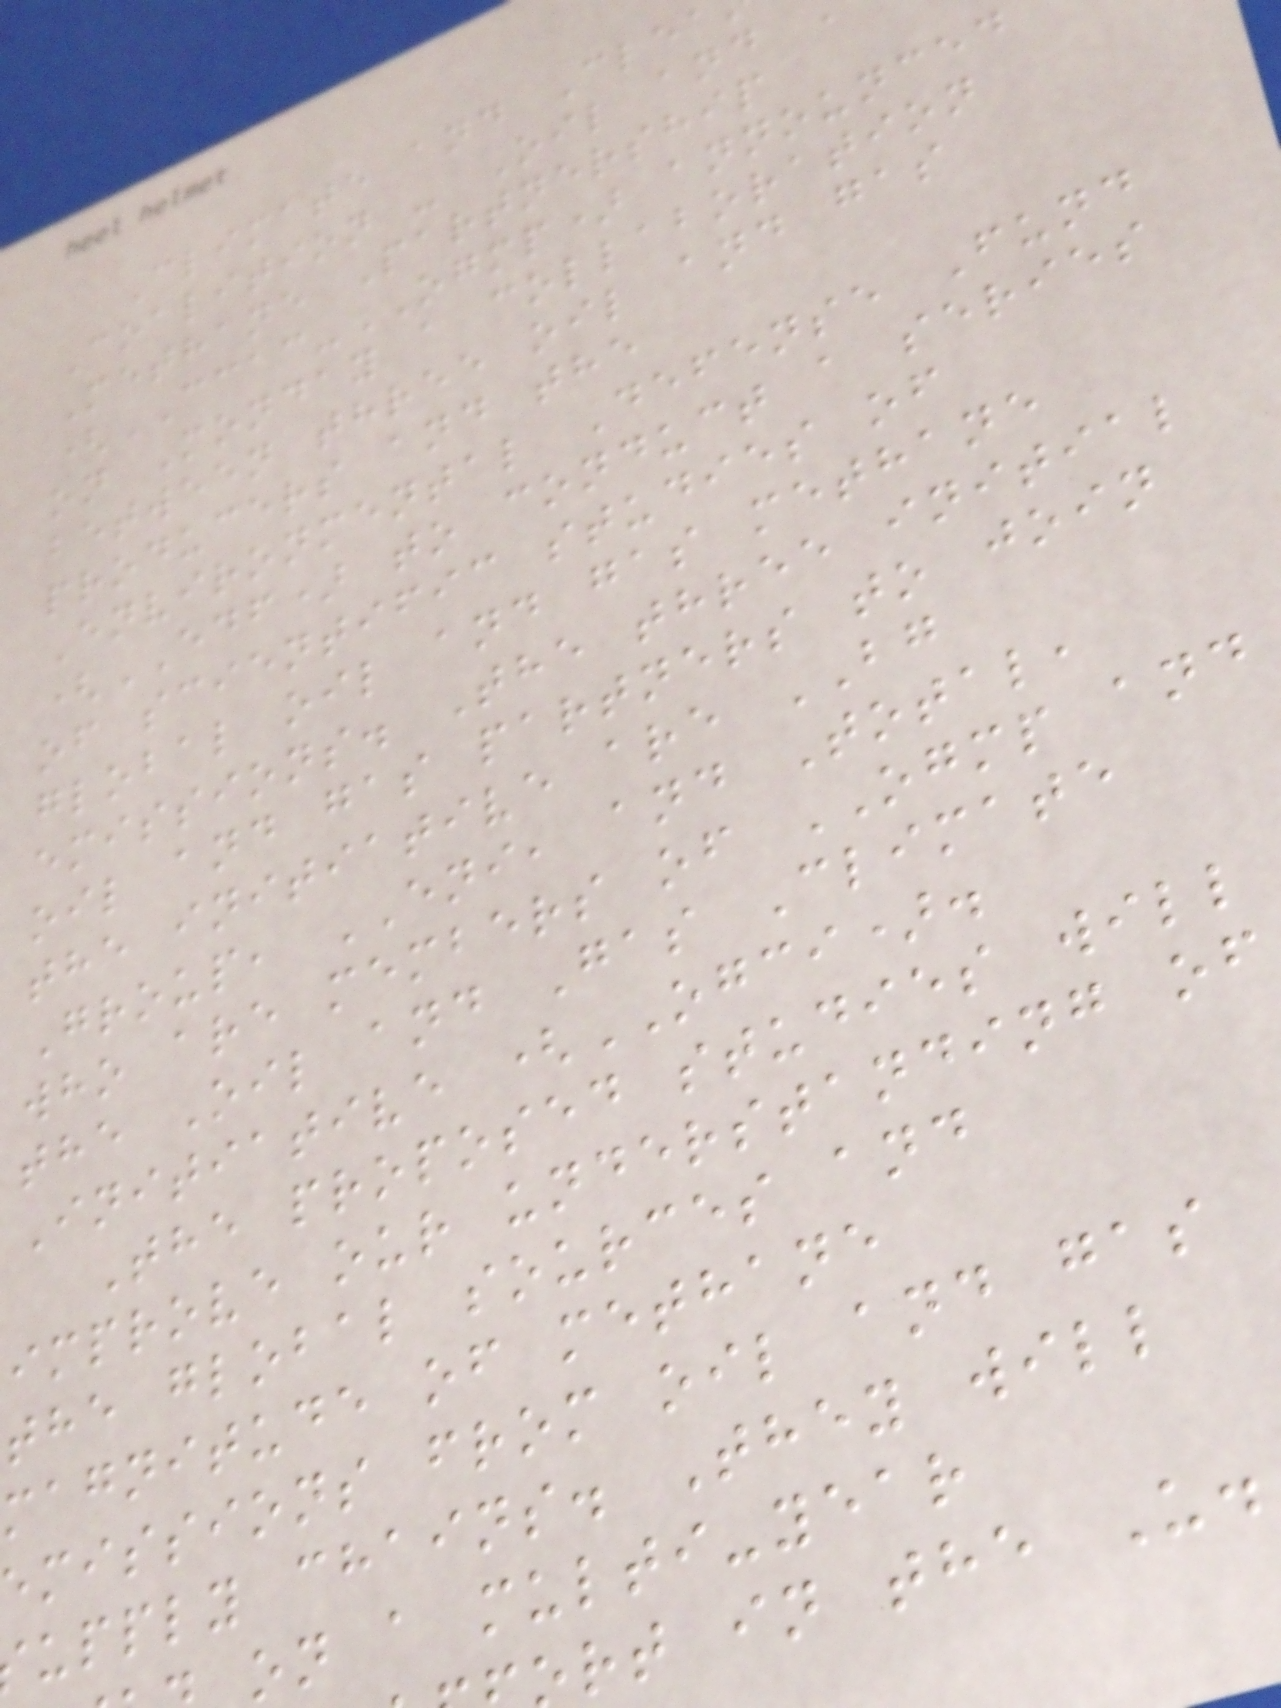Climate and Clea
Coalition - Oil and
Methane Partnership
(CCAC-OGMP) announced
on Monday a collaboration
between three oil and gas
producers and the
Environmental Defense Fund
(EDF) to conduct a series
of scientific studies of
global oil and gas methane
emissions. The three initial
oil and gas partners to join
the initiative are BG
Group, ENI, and Total,
who are members of OGMP and
the Oil and Gas Climate
Initiative (OGCI).
The proposed studies will
improve our understanding of
the global sources and
magnitude of methane
missions from oil and gas
upply chains. They will
on a multi-year
rt in the U.
